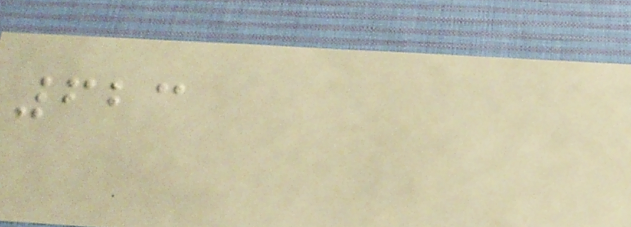623
